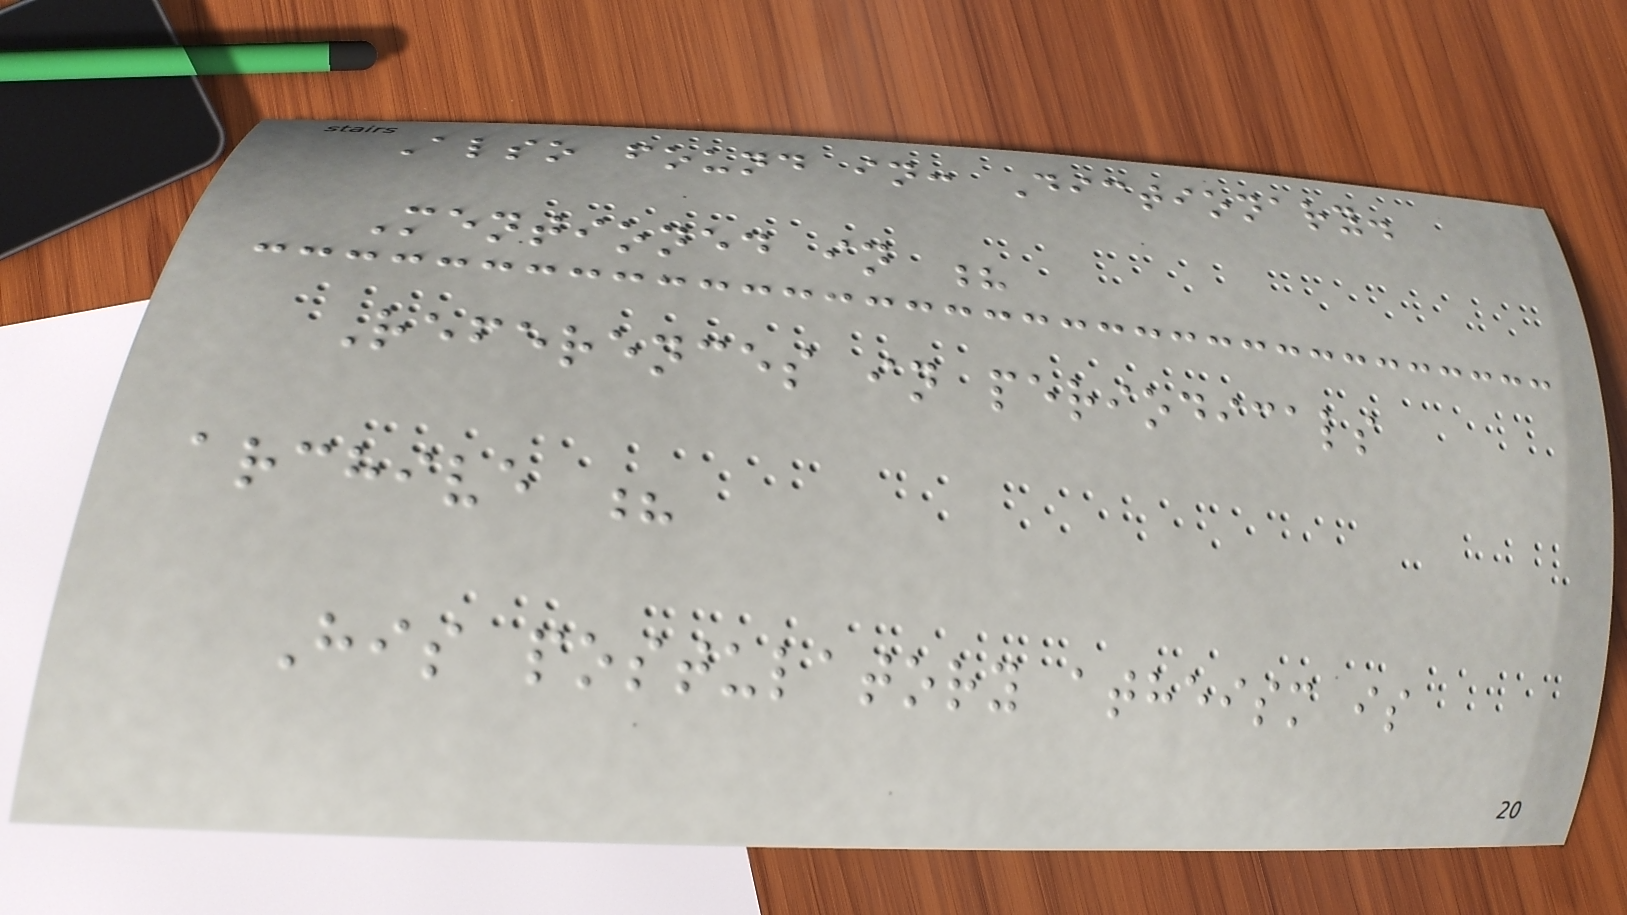Also found in: Dictionary.
Mentioned in ?
References in periodicals
archive ?
His postulatory atheism is
